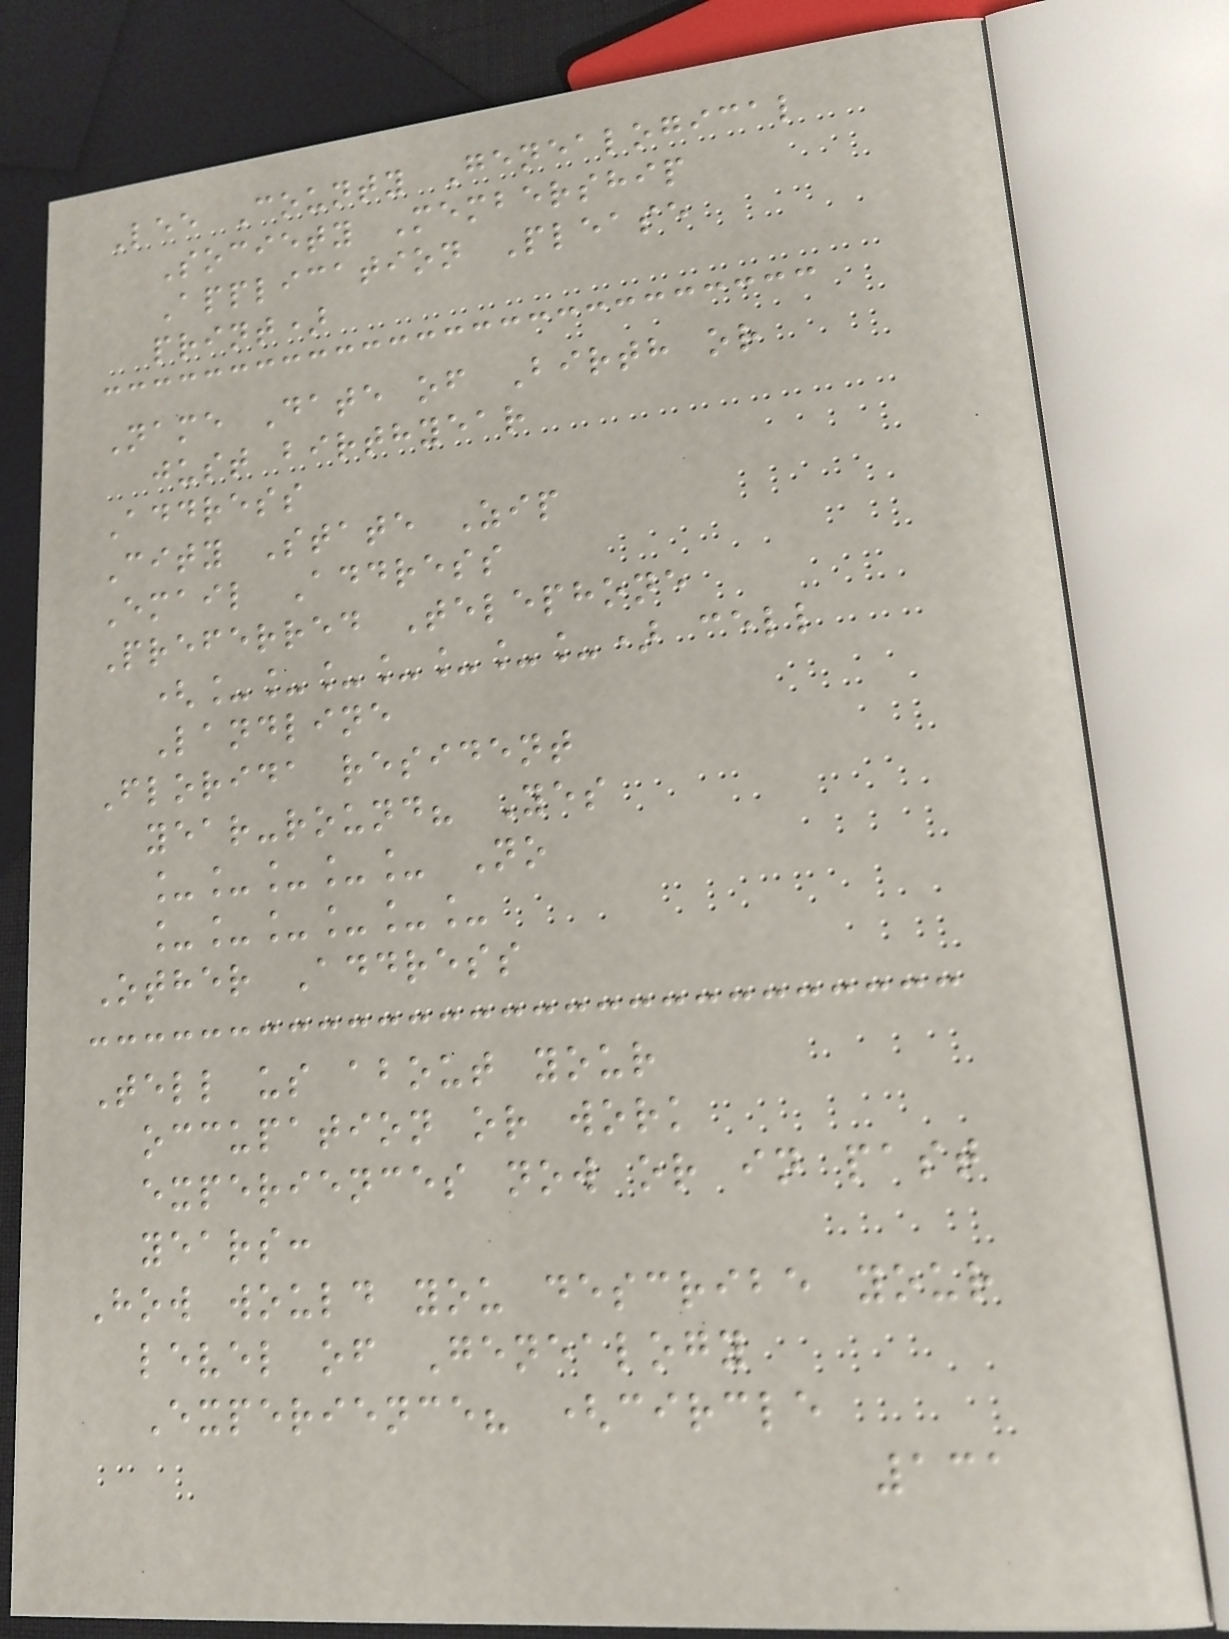Lee County Genealogical
Society Membership
Application Please
print)
Name Date of Birth or
just birthyear
Address
City State Zip
Email Address
Preferred Telephone
(_______) cell
Landline
Florida resident
year-round? Yes
_____ No
______
Other Address
Tell us about your
occupation or work
experiences now or in past
years:
How would you describe your
level of Genealogy
Experience? (circle
131
